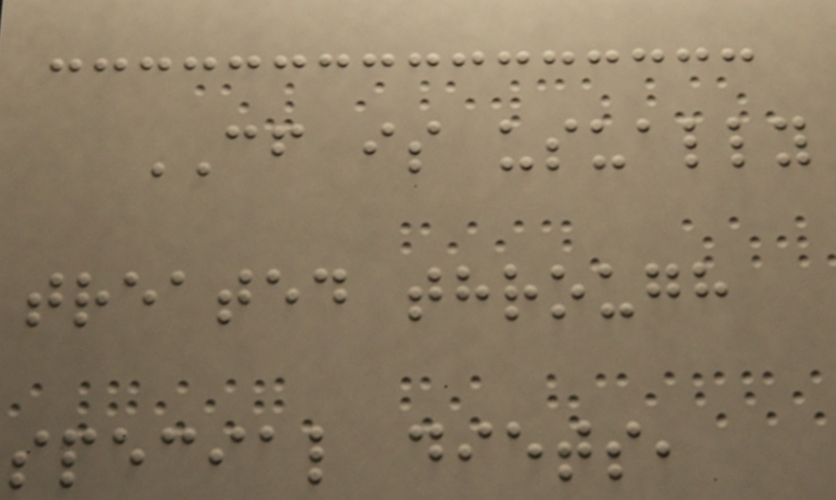CF is usually
treated through
special diets,
